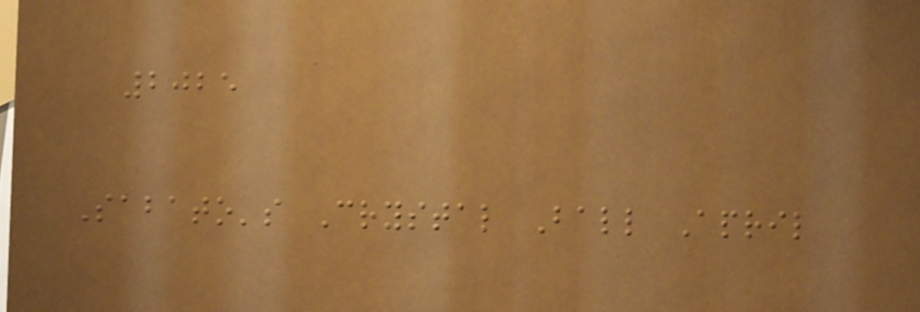2025
Sabato's Crystal Ball April
